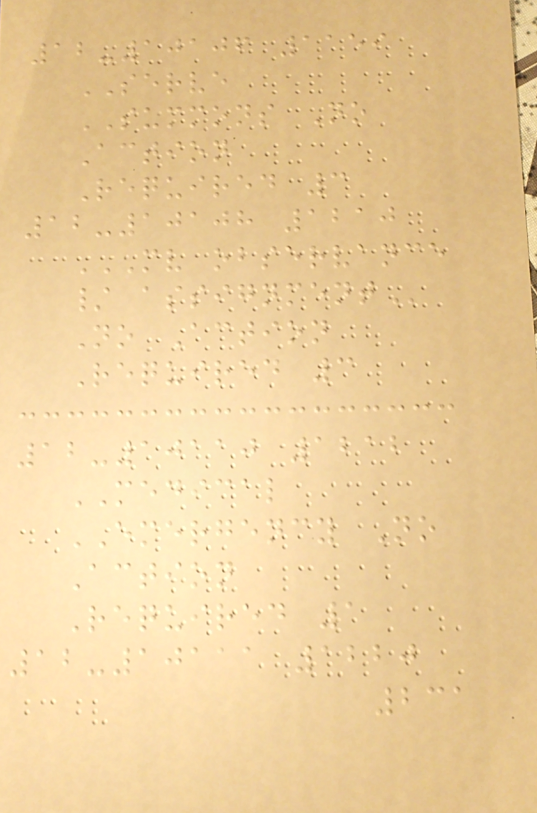12-10106 1159
SERVE
SUMMONS No
Action
Required 3
12-10108 1210
MV OBSERVANCE
/ ASSIGNMENT
No Action
Required 3
12-10110 1212
MEDICAL
EMERGENCY No
Action
Required 1
12-10111 1220
231
